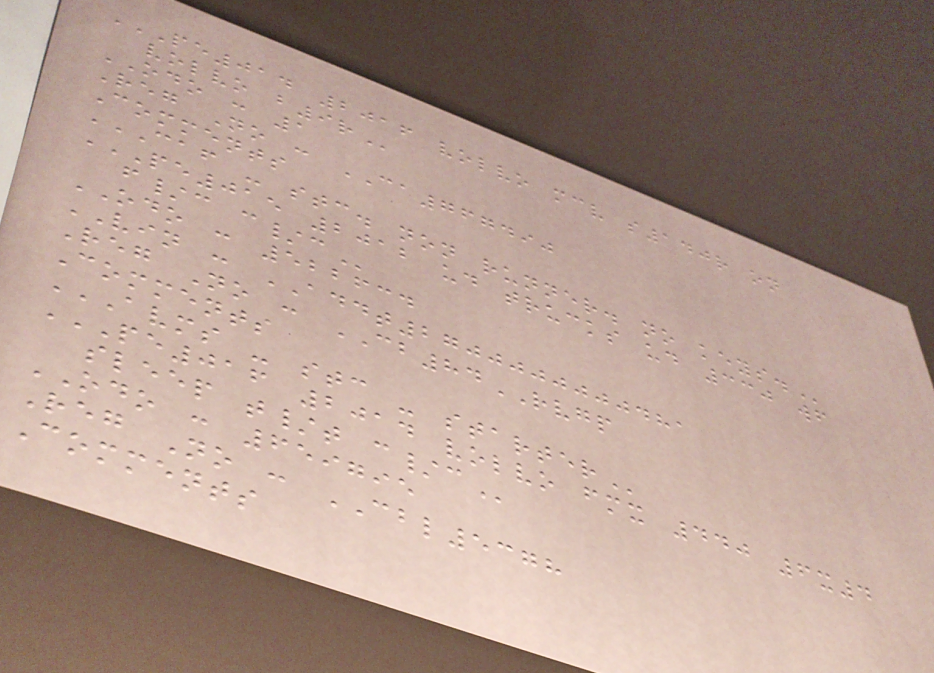PE014 2016 VOLVO MCV S140R ON
VOLVO B9R
ODO : 1
Reg No : CA767490
Comments
CAF - STC. NON RUNNER. NO KEYS.
PE015 2012 UD TRUCKS UD 330 WF
F/C C/C
ODO : 522634
VIN : ADDT2700000000481
Reg No : CB84RVGP
Comments
AVMS - STC - STARTER
PE016 2014 VOLVO FMX 440 6X4
SLEEP T/T C/C
ODO : 659795
Reg No : CBL5378
Comments
